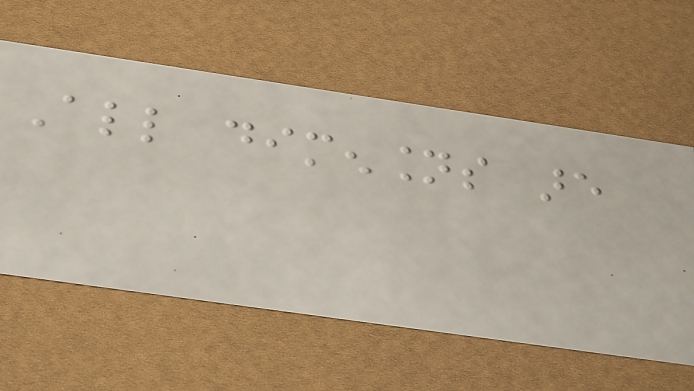All dimensions are
